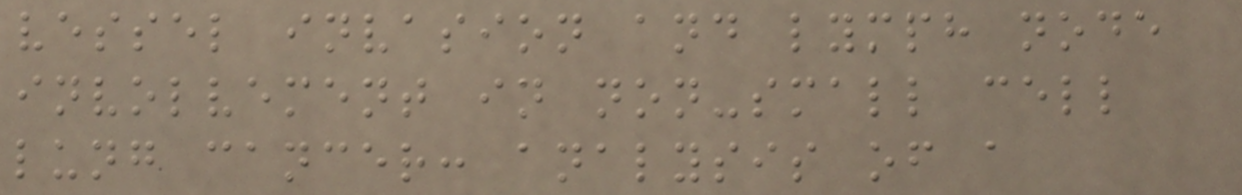vessel invasion and lymph node
involvement in non-small cell
lung cancer: analysis of a
